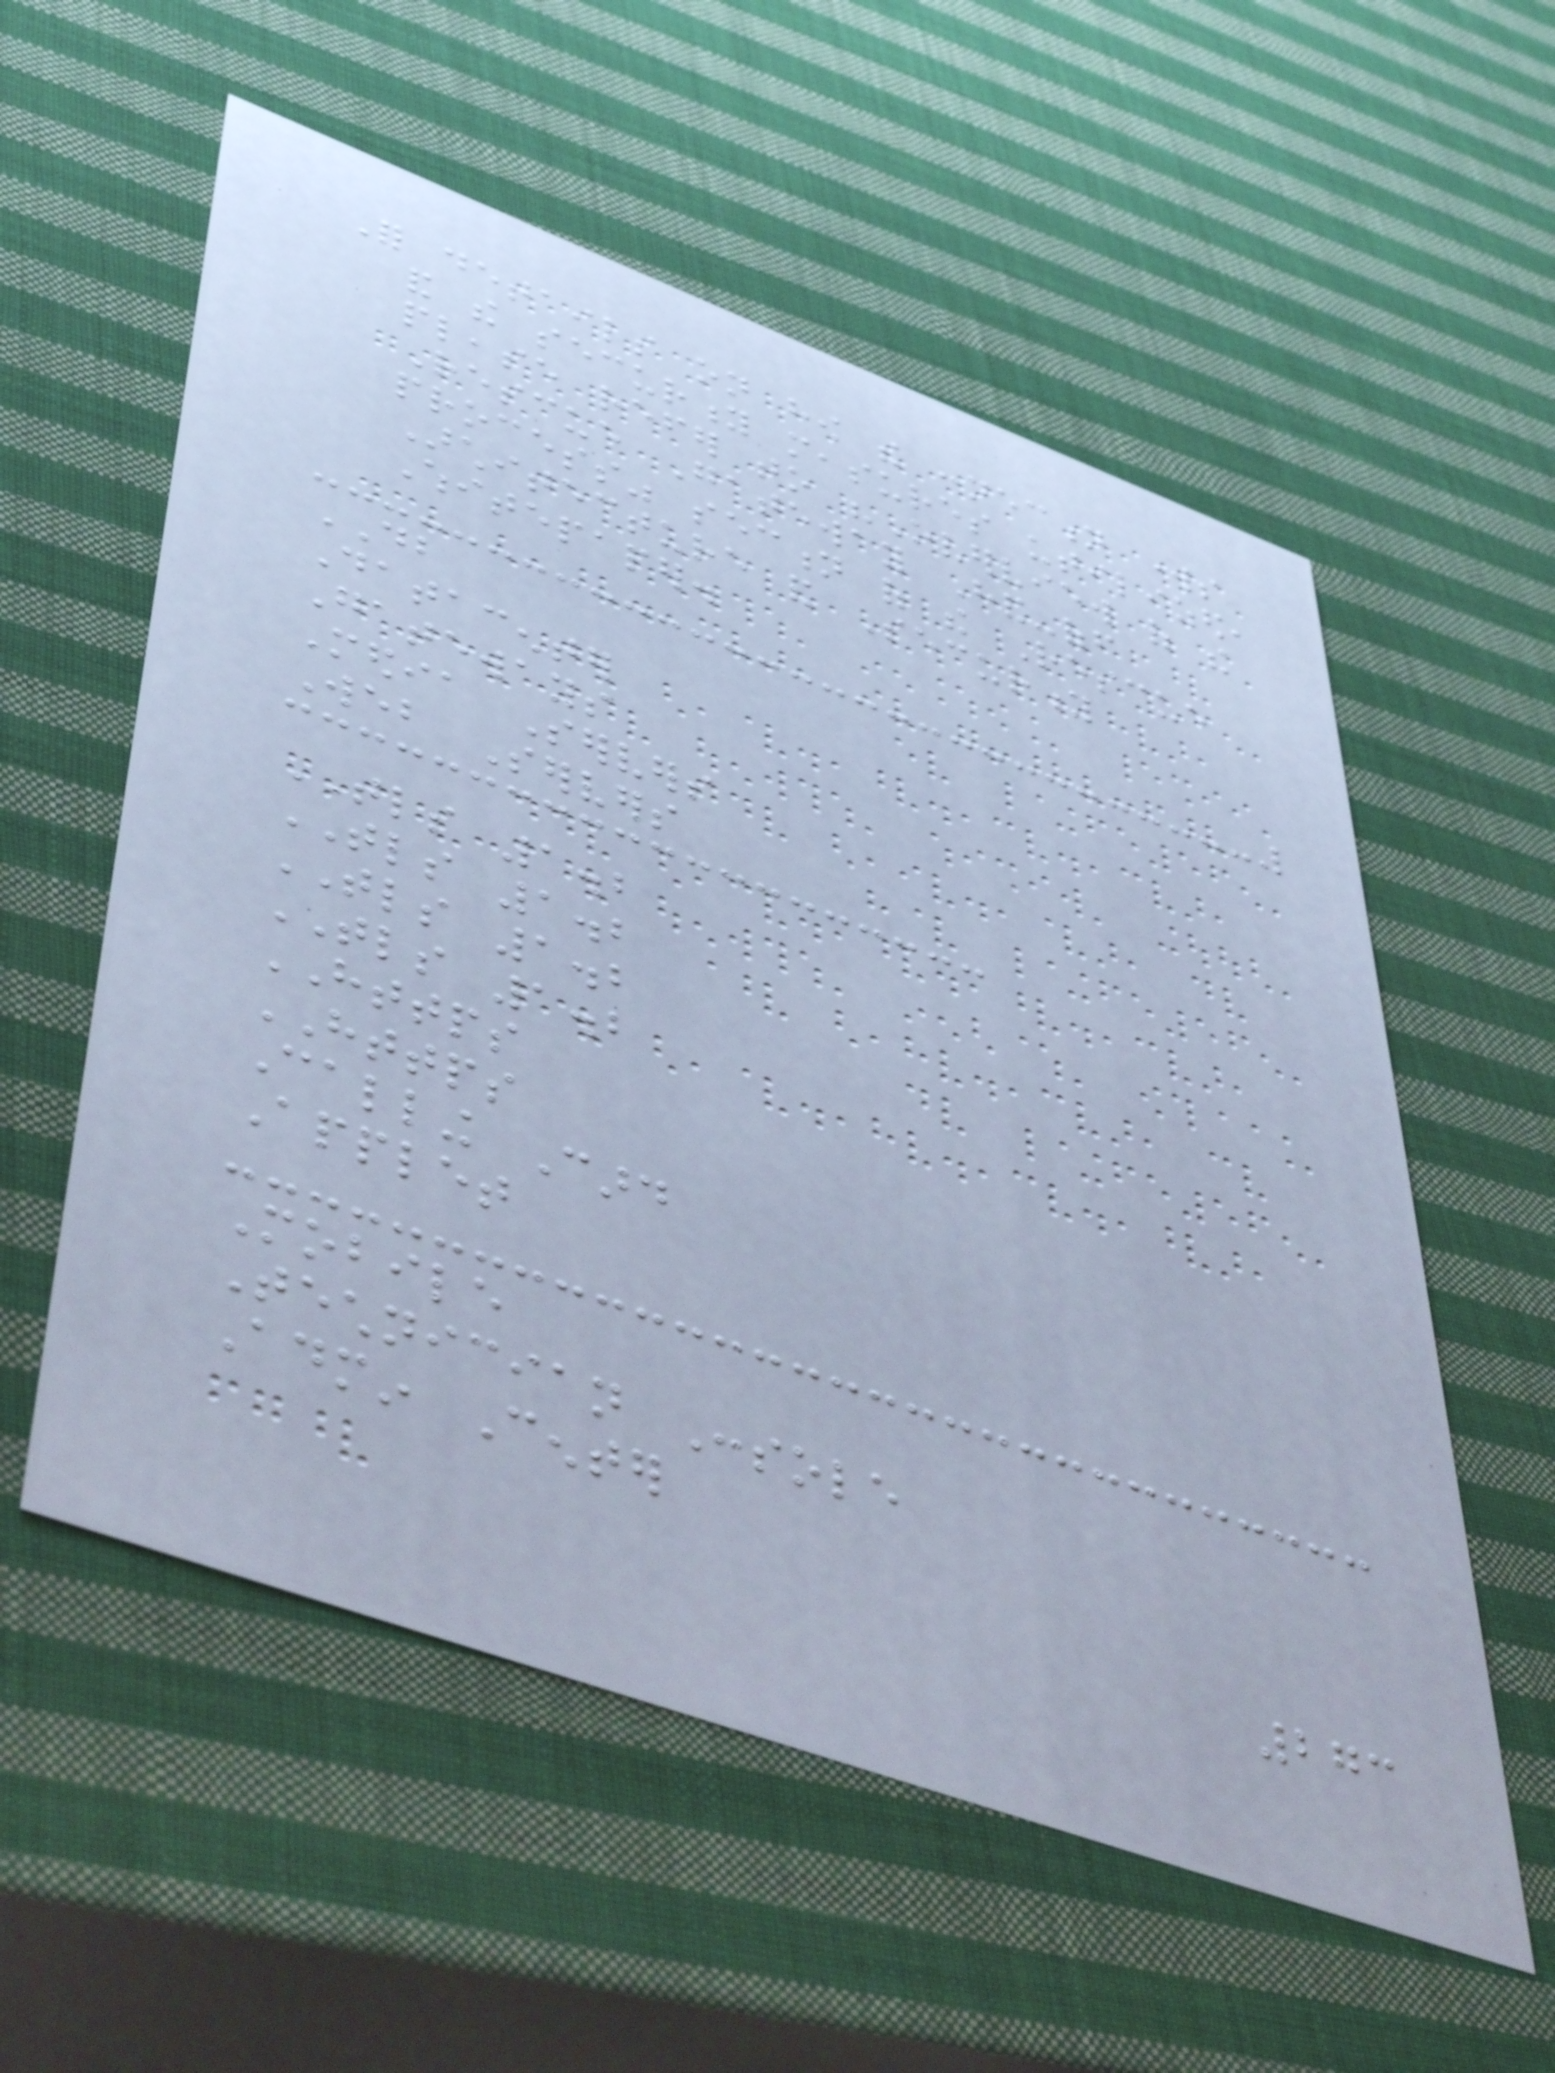For details on how the connection works
and the security measures utilized,
please refer to "Overview of the
Rescue Gateway Hand-off
process" section of the Rescue
Architecture and Security
Whitepaper.
DB
Datacenter
Gateways
Media Servers
Web Servers
TLS 1.2
TLS 1.2
TLS 1.2
TLS 1.2
HTTPS
HTTPS
Calling Card
Applet
Mobile
Technician Console
Admin Center
273
